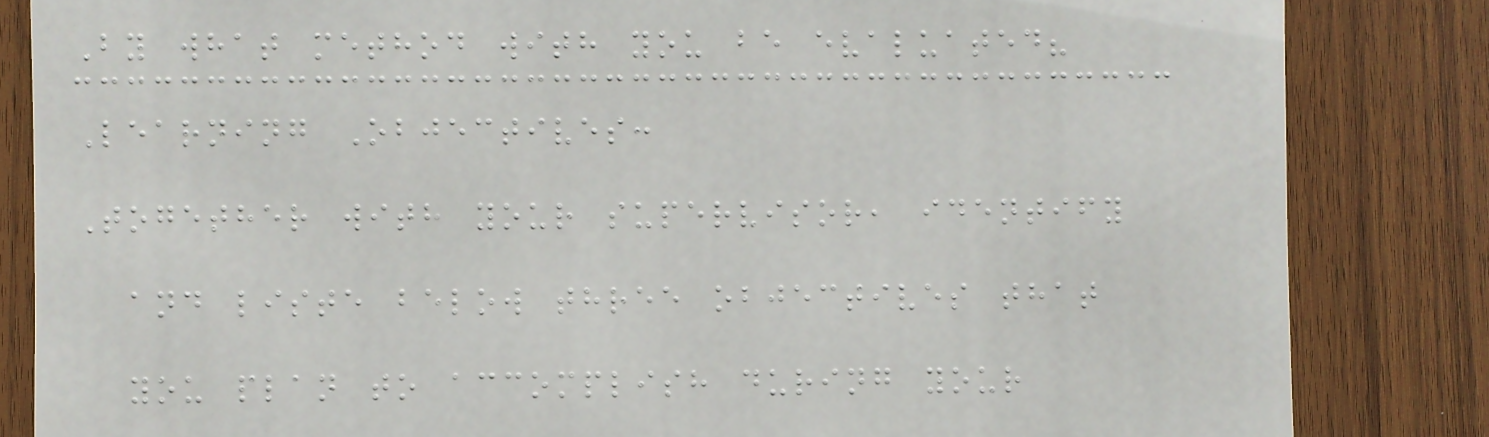By what method with you be evaluated?
Learning Objectives:
Together with your supervisor, identify
and liste below three objectives that
you plan to accomplish during your
